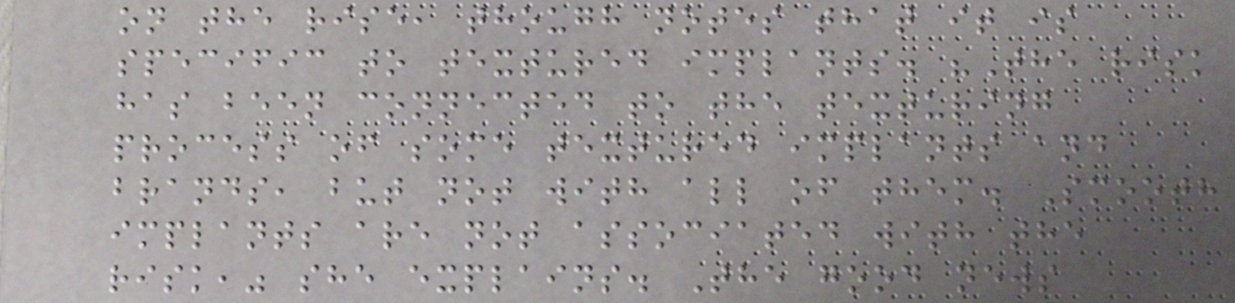on the rise, though notes that it is
specific to textured implants. "The risk
has been connected to the texturing
process of some textured implants and
brands, but not with all of them. Smooth
implants are not associated with the
risk," she explains. The good news
